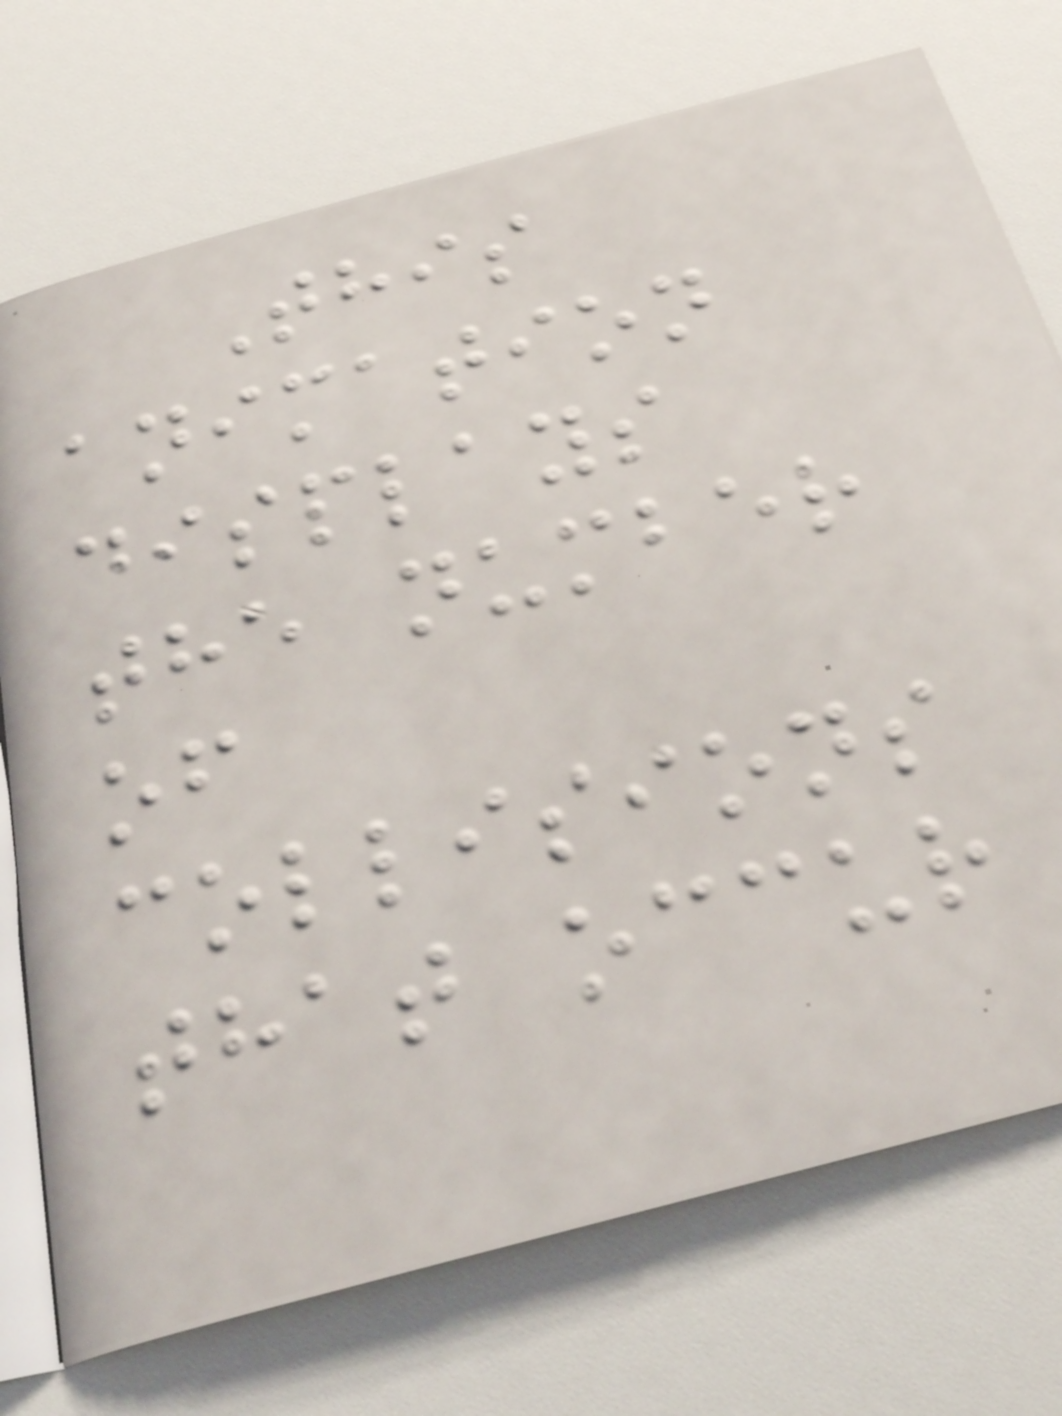This
animation
displays
the number
of
collisions
that occur
